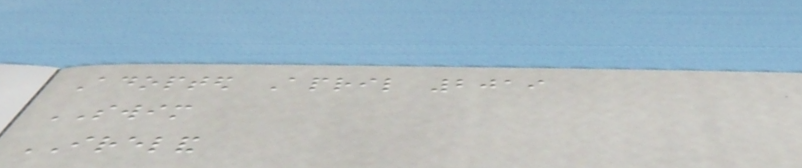Adopted April 2019
SWIM
IRELAND
